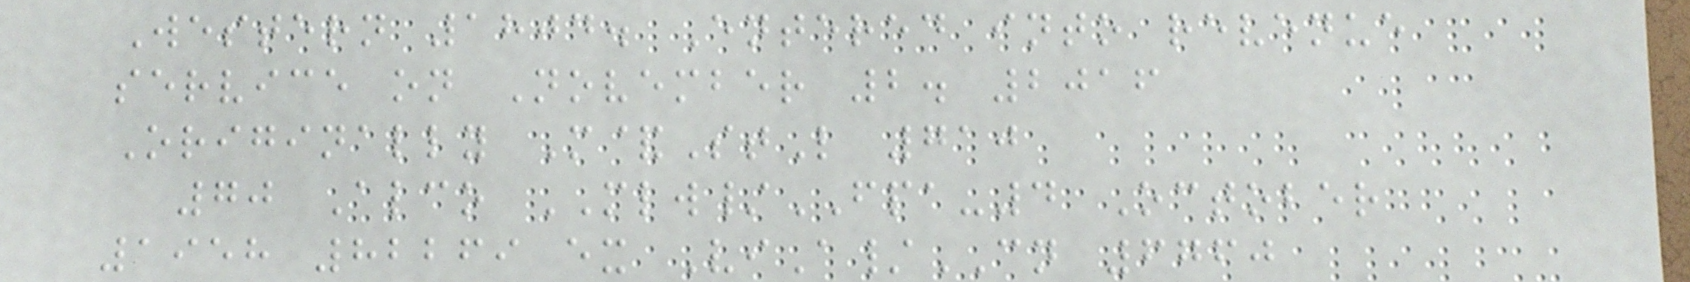Western 1804. Entered into revenue
service on November 2. 2016
Originally M&StL 710
70 Alco MLW/FPA-4 October
1958 82269 ex ViA/CN 6760
